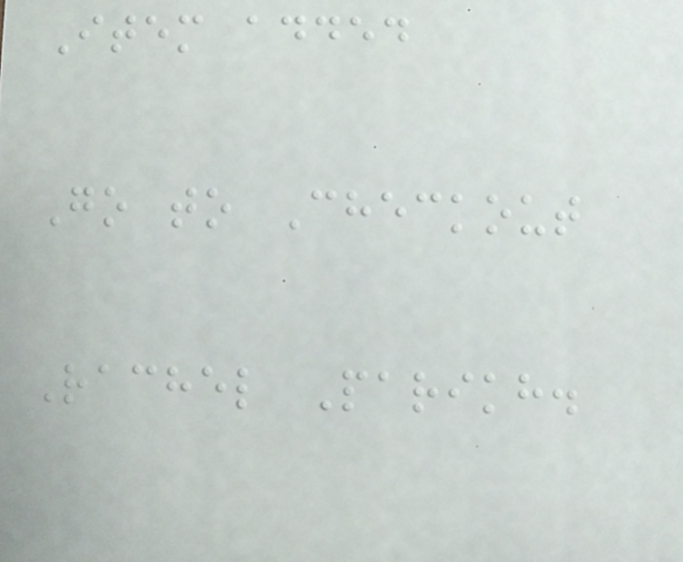Item added
Go to Checkout
Rachel Parikh.
